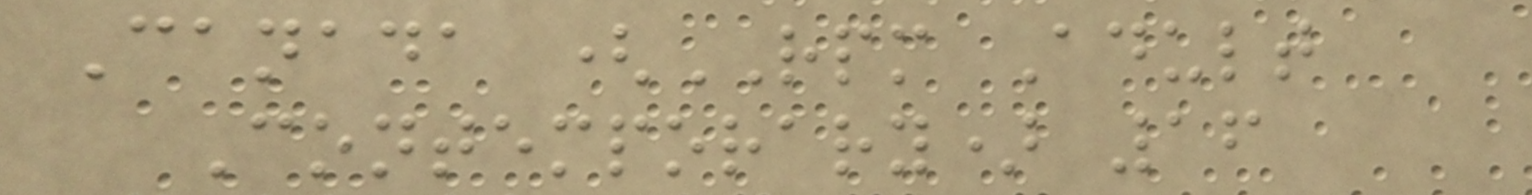Canada (RPM Adult
Contemporary) 16
